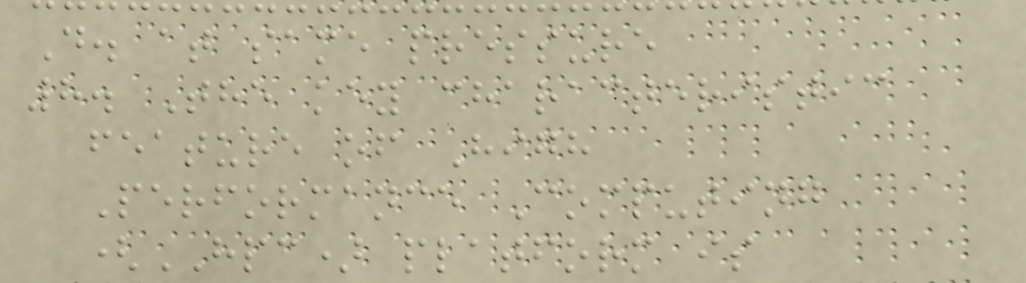D. at same pressure
8. The key characteristic
feature of High
Performance Computing
(HPC) platform is
